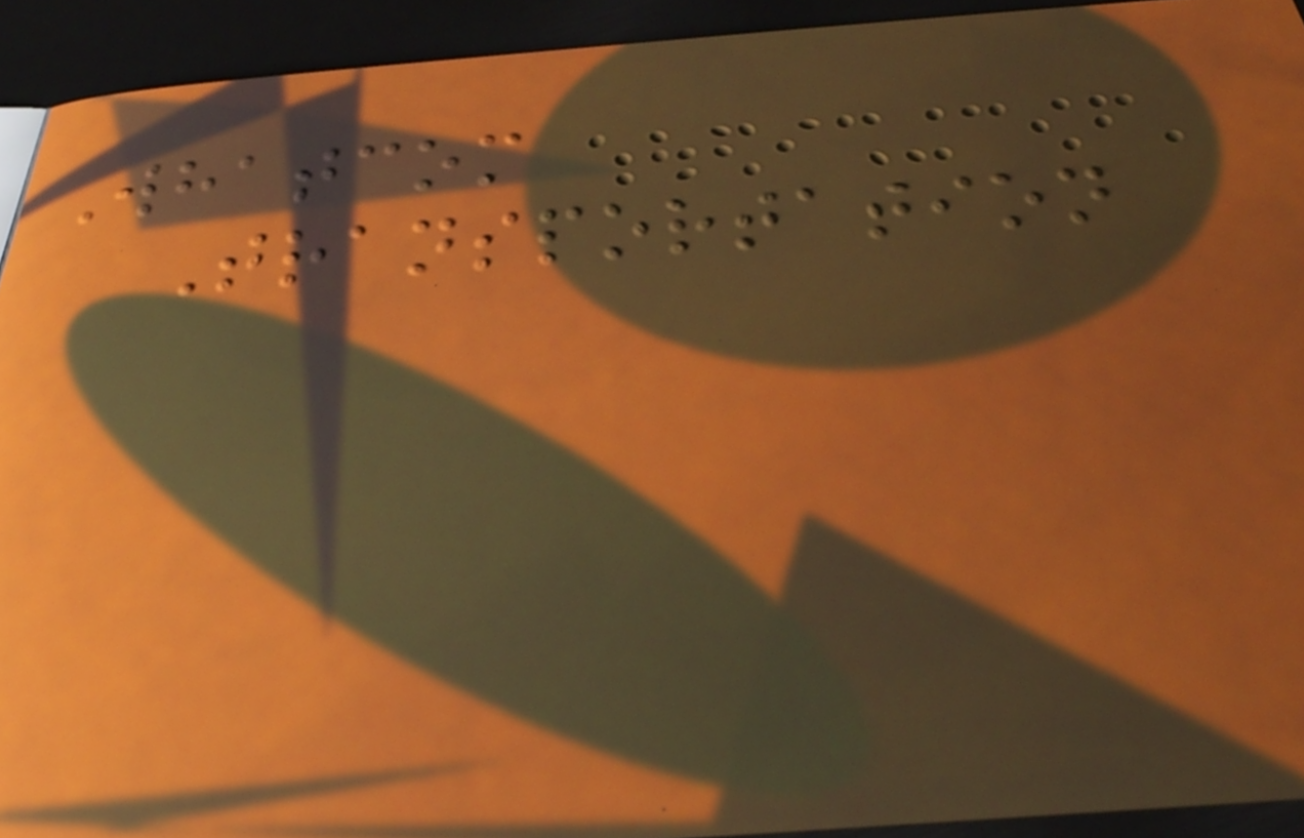Whatcom
Transportation
